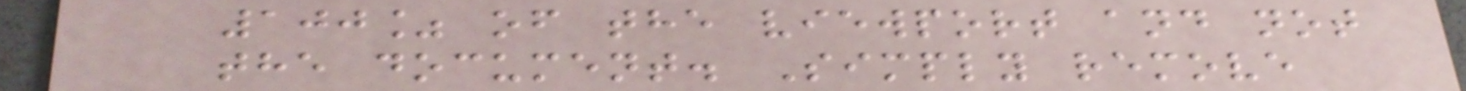100% of the viewport and not
the document. Simply remove
